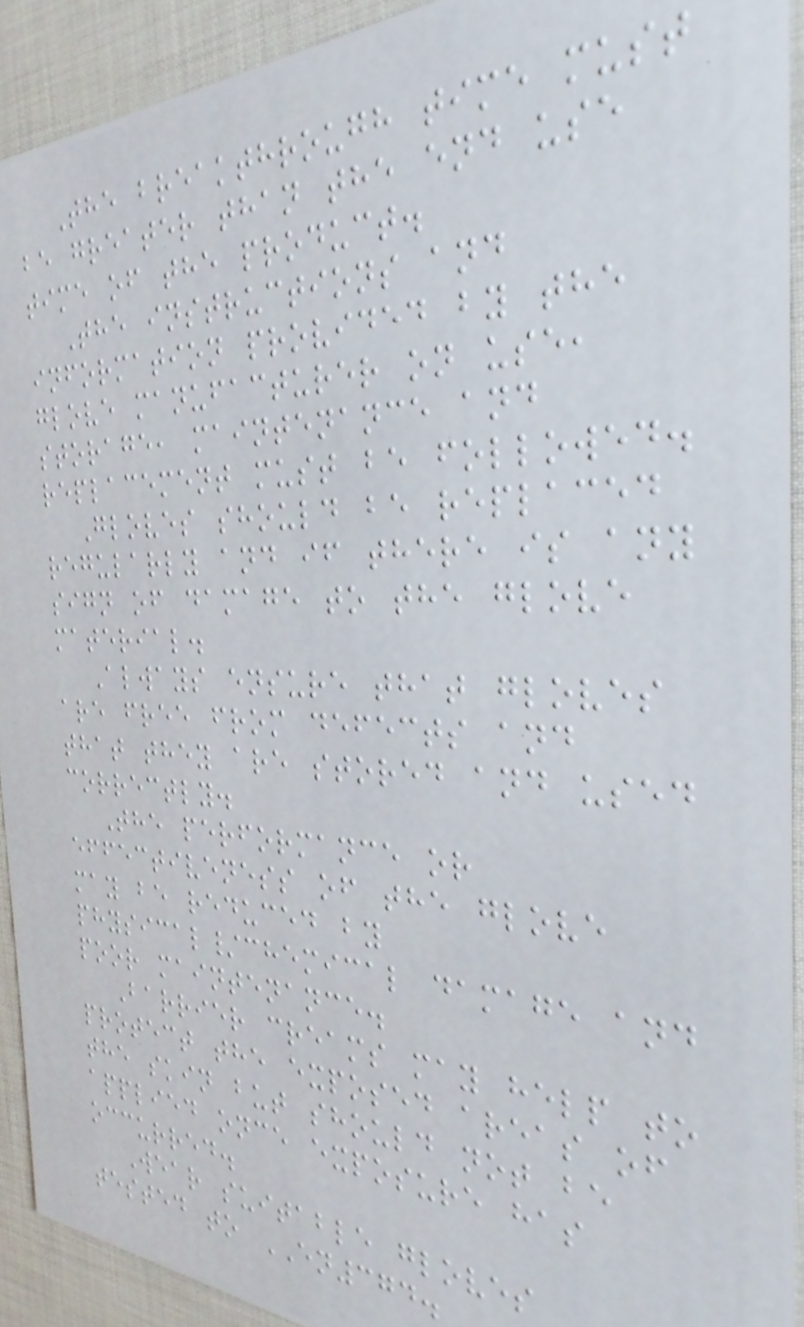The breakthrough time must
be greater than the end use
time of the product.
The instructions and
information provided by the
glove manufacturer on use,
storage, maintenance and
replacement must be followed.
Gloves should be replaced
regularly and if there is any
sign of damage to the glove
material.
Always ensure that gloves
are free from defects and
that they are stored and used
correctly.
The performance or
effectiveness of the glove
may be reduced by
physical/chemical damage and
poor maintenance.
Barrier creams may help to
protect the exposed areas of
the skin but should not be
applied once exposure has
occurred.
Wear suitable gloves
tested to EN374.
